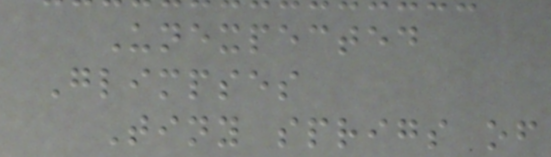Unexpected
Glimpses
Tiny sprigs of
